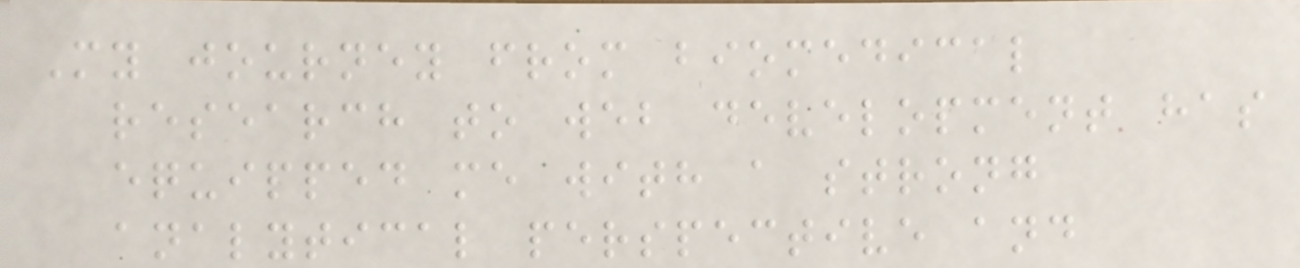My journey from biomedical
research to web development has
equipped me with a strong
analytical perspective and
